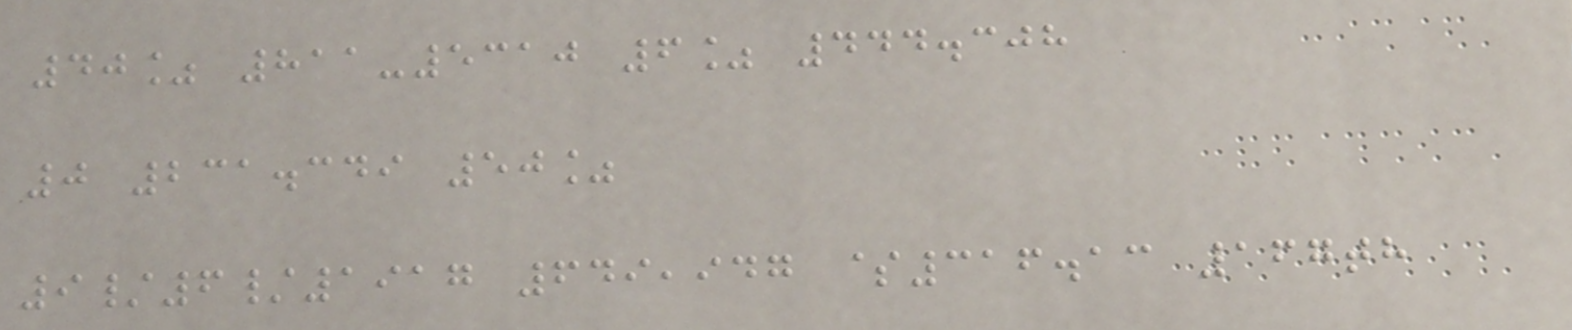40% 811-5310 6% 444.308
0 231.349 50%
9/6/1917 649,947 $316.13 167th
